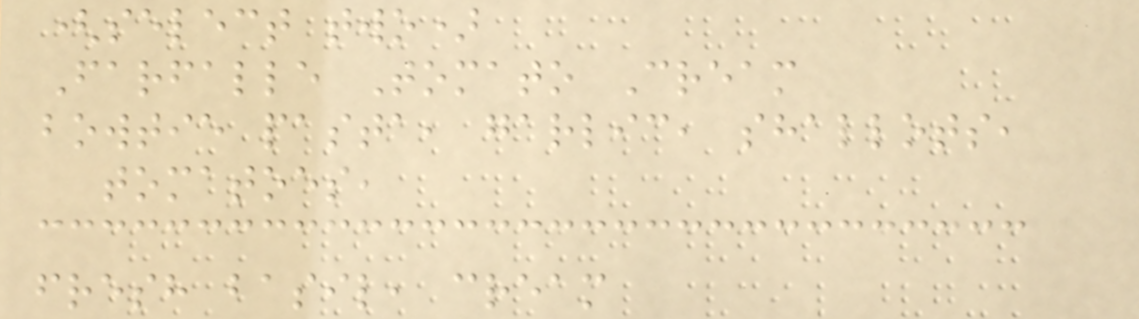(select two)
Farfalle Tomato Cream
bowtie pasta, garlic, shallots,
tomatoes,
fresh basil, cream
